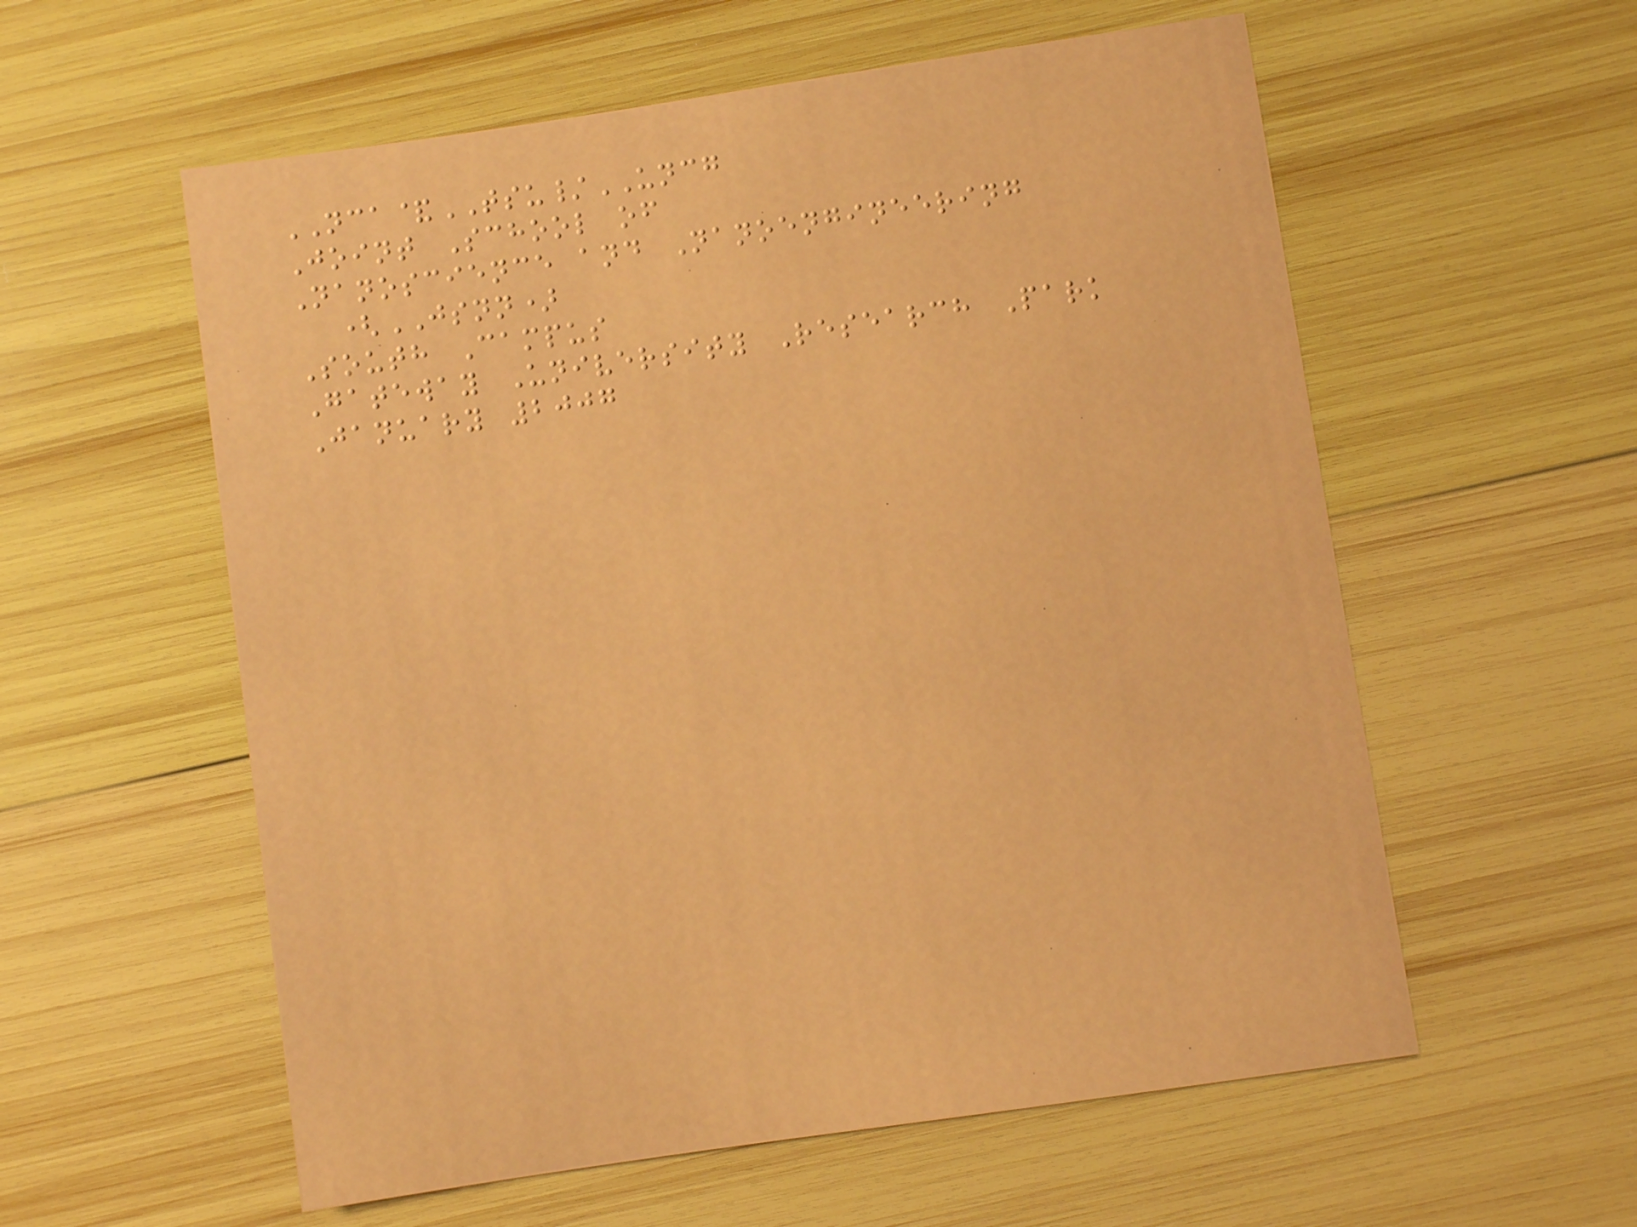NCA&TSU/UNCG
Joint School of
Nanoscience and Nanoengineering
(JSNN)
South Campus
Gateway University Research Park
January 2007
